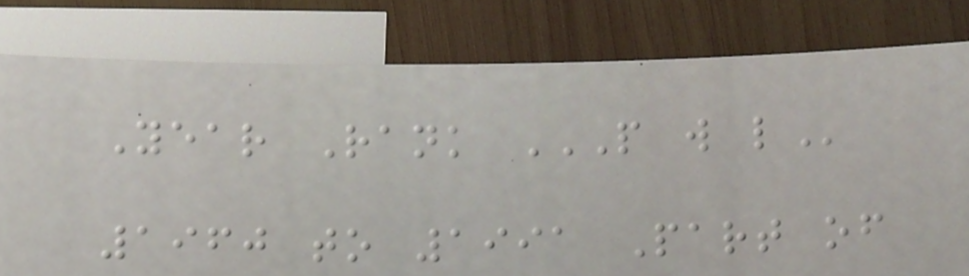Year Rank P W L
1960 to 1991 Part of
